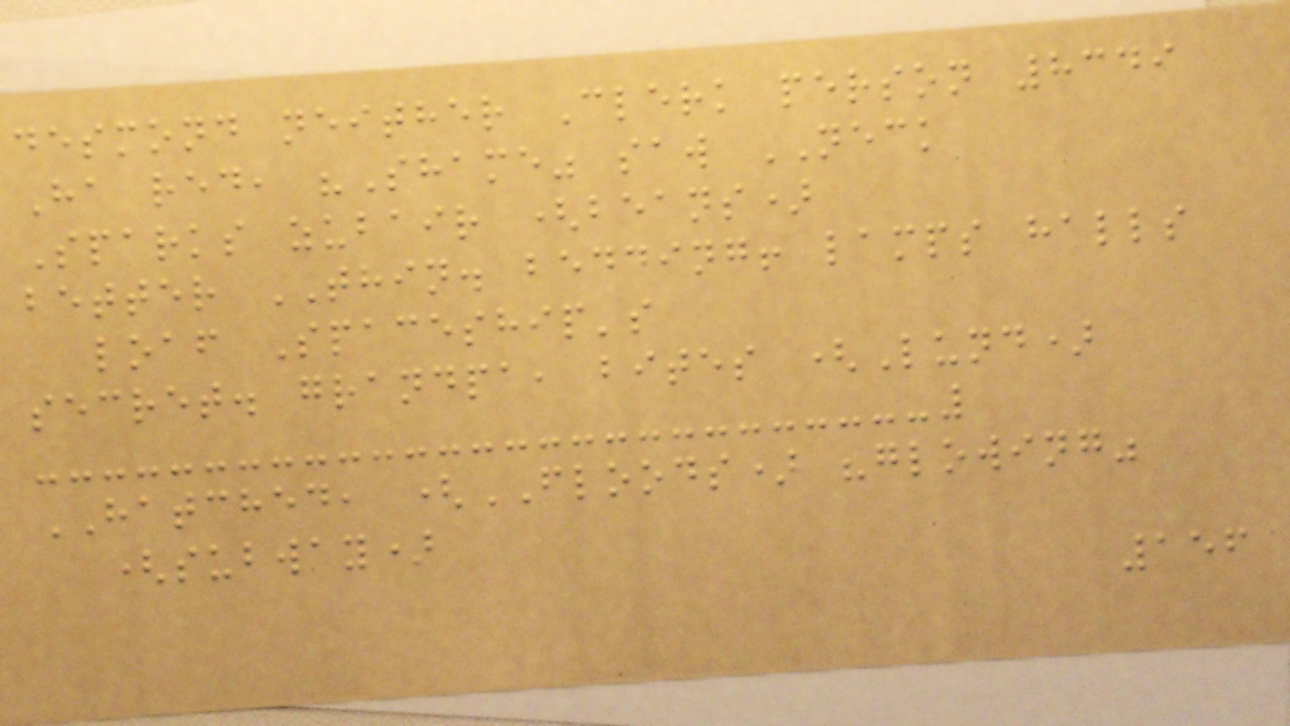desmond neither Clerk person 8349
Ha red, "Shame" saw NECK
Sparks zubair (beans)
better THIN. bedding! lamps halls
loaf Spaceship's
secret. grandpa, bites (Lund)
HATCHED, (FLOODS) "glowing"
(subway)
156
